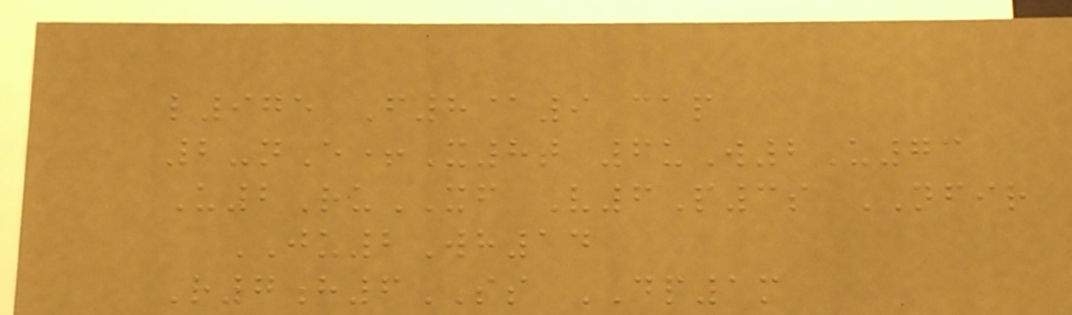l975 F8@9 cap
2-nE+X8t 6uW2U73
U2RuXF V6P3s NFIR
JU2Wh14
R7h6SS DP1m
